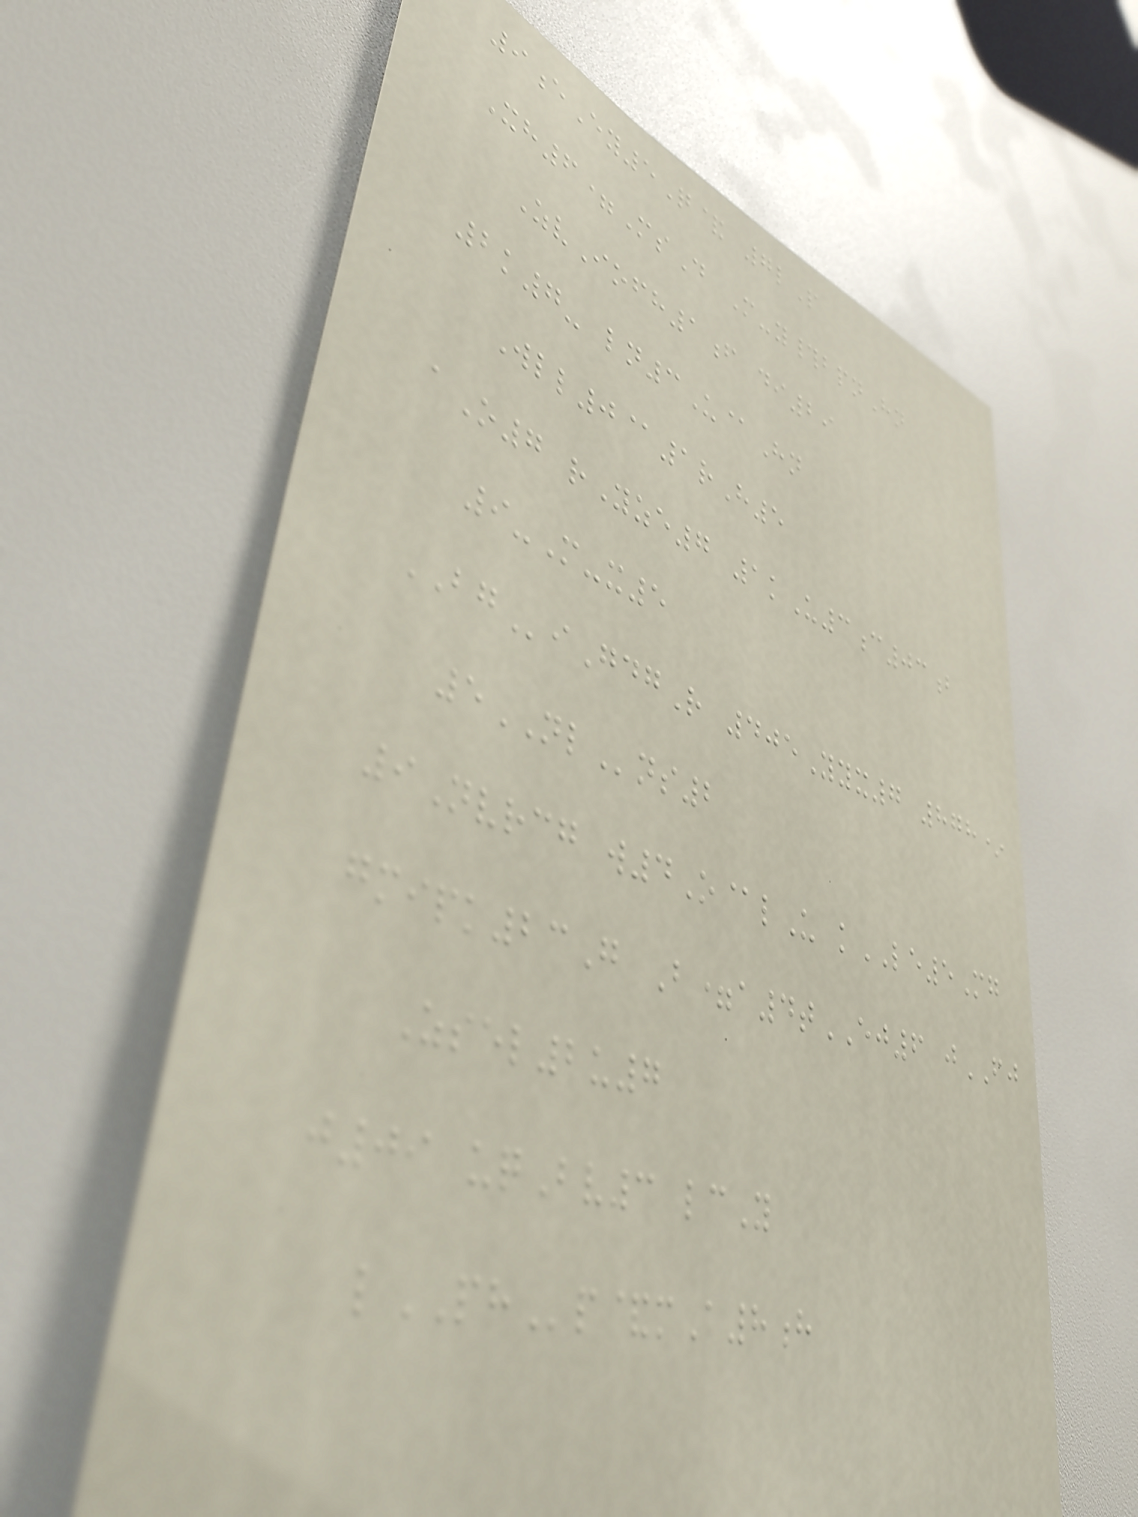9eEy5Q& 7lP
Xh6=MsD M-y#bpnHn
ZvIofh1f di29
2k7- ln3U@Hn
Wll0@1rH5
aO7 rYze7 1kU3c03b
9-M-x5
BGiGdgR 405Yyx7 878*
5NLns2
9Nvrcg w4O@lU kLE5Mg
gmipk23G B=a4tEJ6 jFJ
Zsel2u7
j09 uqBv3 lcY
lPHp&mA8h
